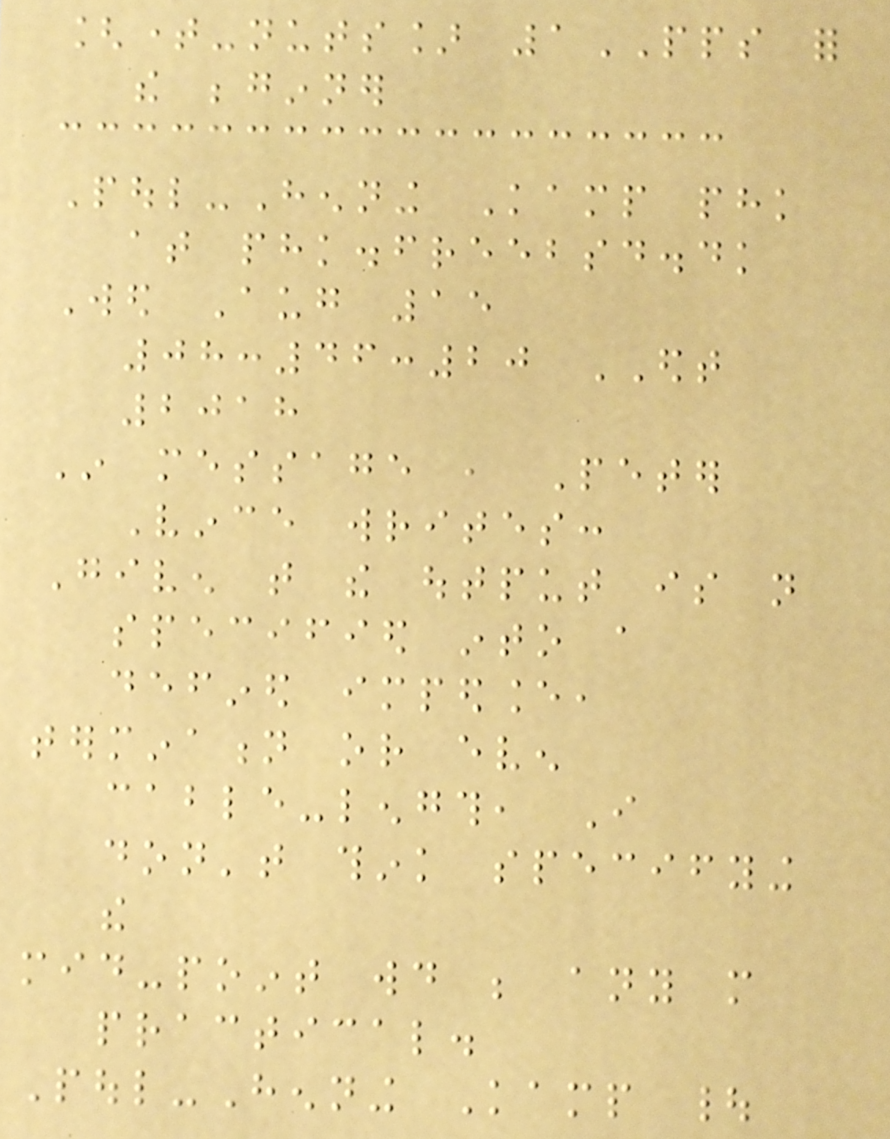[time-nuts] 1PPS for
the beginner
Poul-Henning Kamp phk
at phk.freebsd.dk
Wed Aug 15
08:46:20 EDT
2018
In message , Peter
Vince writes:
Given that the output is not
specified into a
defined impedance,
termination or even
cable-length, I
don't think specifying
the
mid-point would be any more
practical.
Poul-Henning Kamp |
